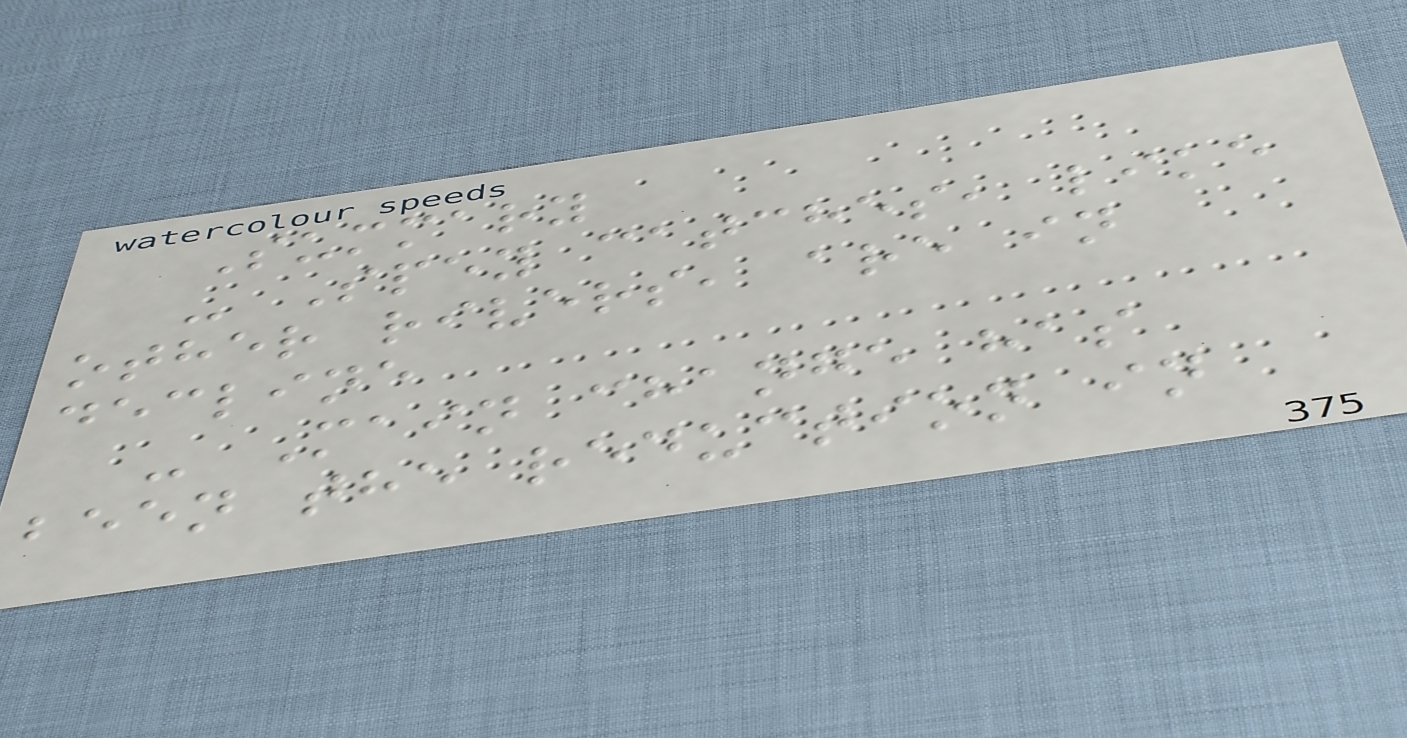Summary
- Spey catches, like
other rivers, are in
decline
- Main change has
been the reduction in
